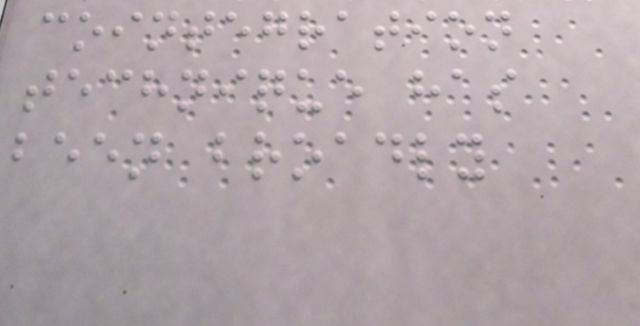cointegration
technique has
been broadly
